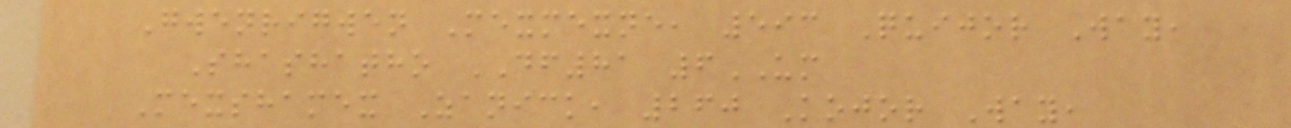Gwenrigwen Mexmexne, 593 Quijor Way,
Shashatho DF81 6UM
Mexshamex Zanick, 260 Kojor Way,
